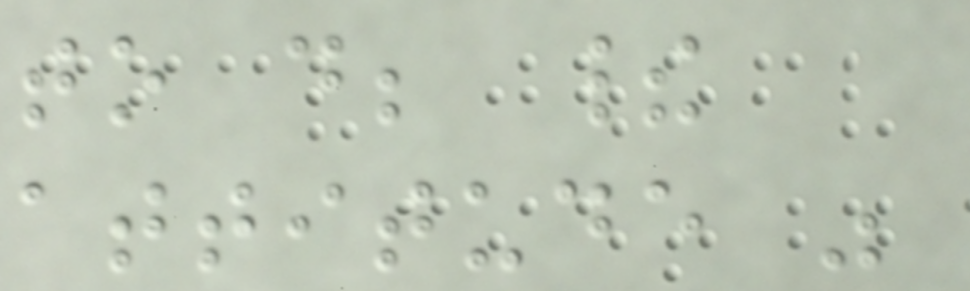to do; their
attitude was
